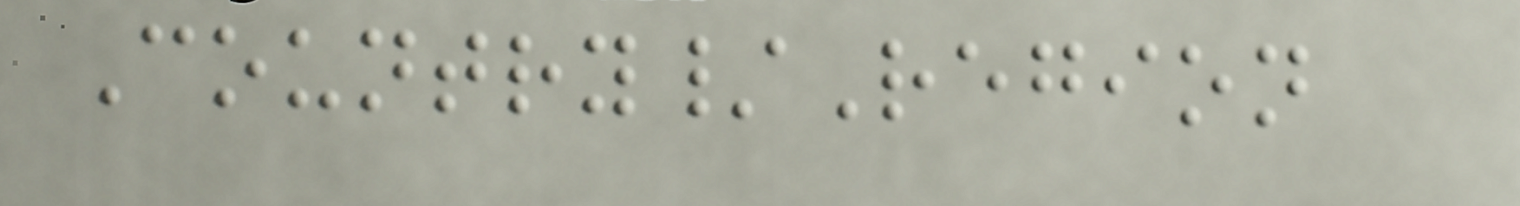Country/Region
